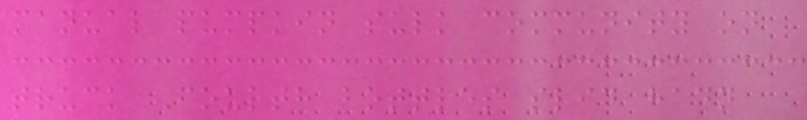manual pumpkin sulk community on
truck Fourth bottles slid hadn
